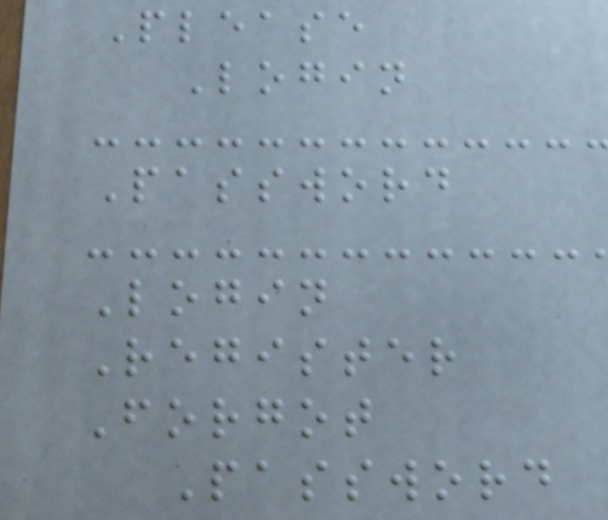Please
Login
Password
Login
Register
Forgot
Password
